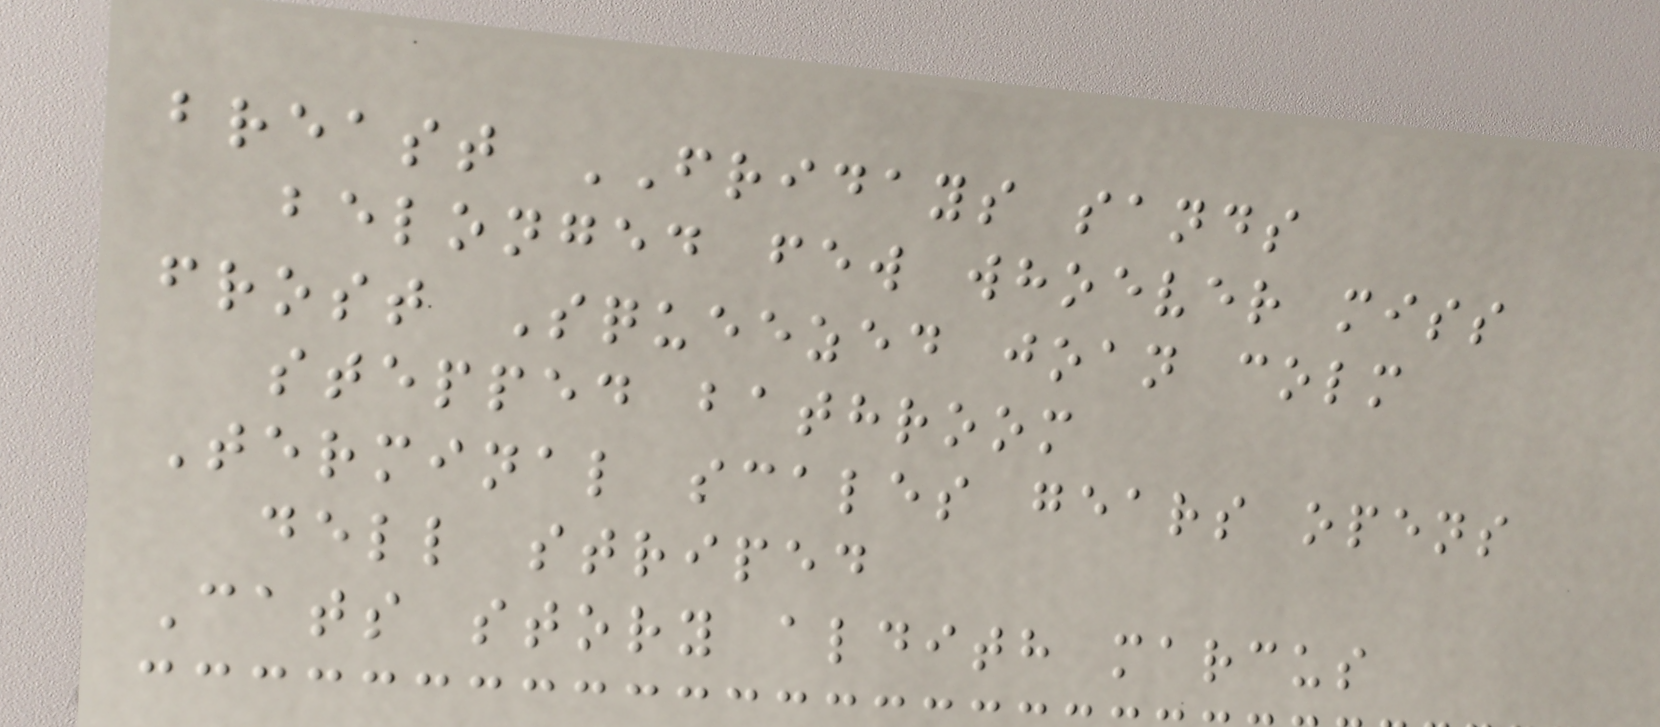breast FRIDAYS sands
belonged few whoever miss
frost Squeezed joan colm
stepped bathroom
Terminal scales gears opens
dell striped
Cats story aldith marcus
